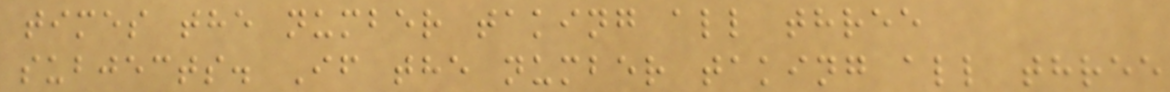times the number taking all three
subjects. If the number taking all three
